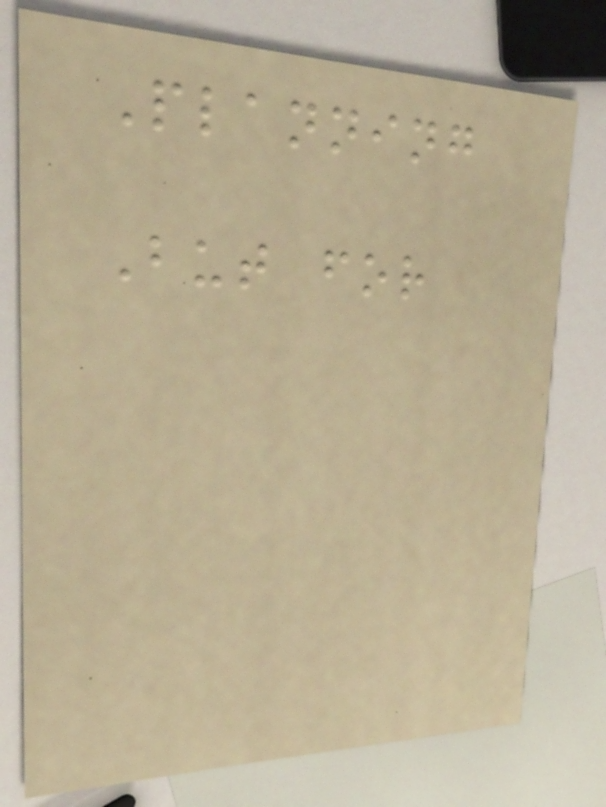Planning
But for
